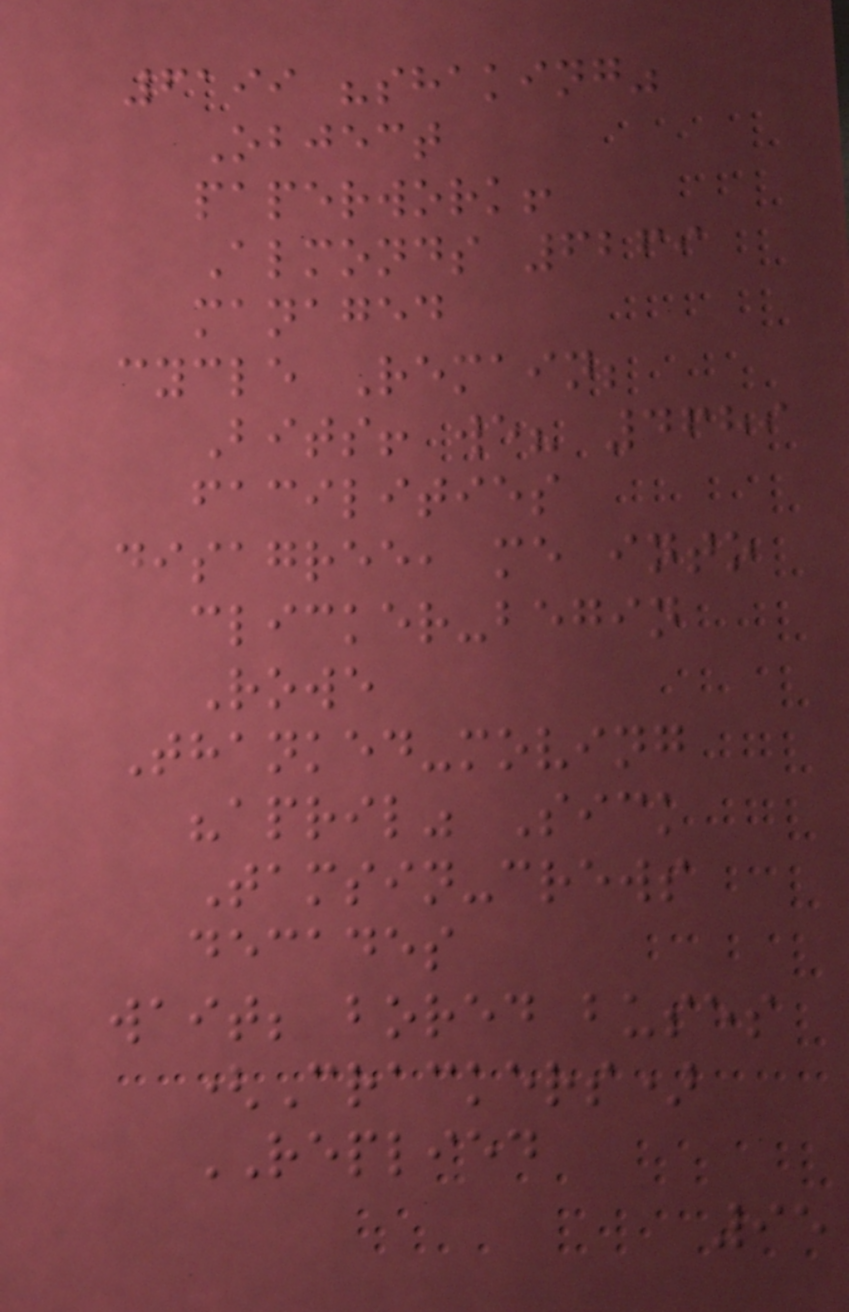6199 "shaking"
Object
paperwork!
Almonds 6269
managed
cycle Remain;
Bits! we? 4689
facilities
disagree, me into
clicker-begin
Rowe
Thanked-moving
"april" Sick
Tamsin-crews
decades
wait; bored buses
(Crackers)
REPLIED
95
